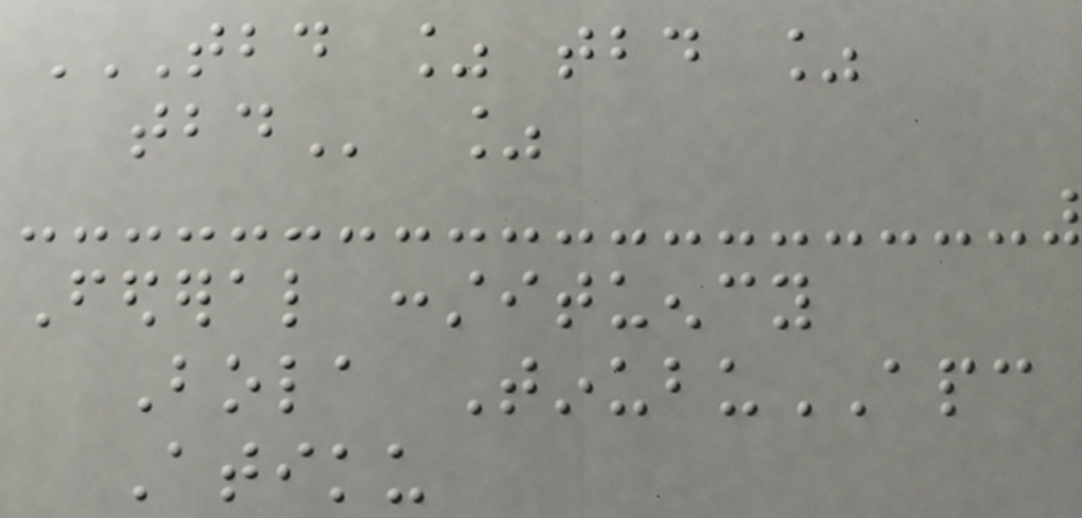TBD % TBD %
TBD %
Federal constituency
Bola TinubuAPC
Atiku
